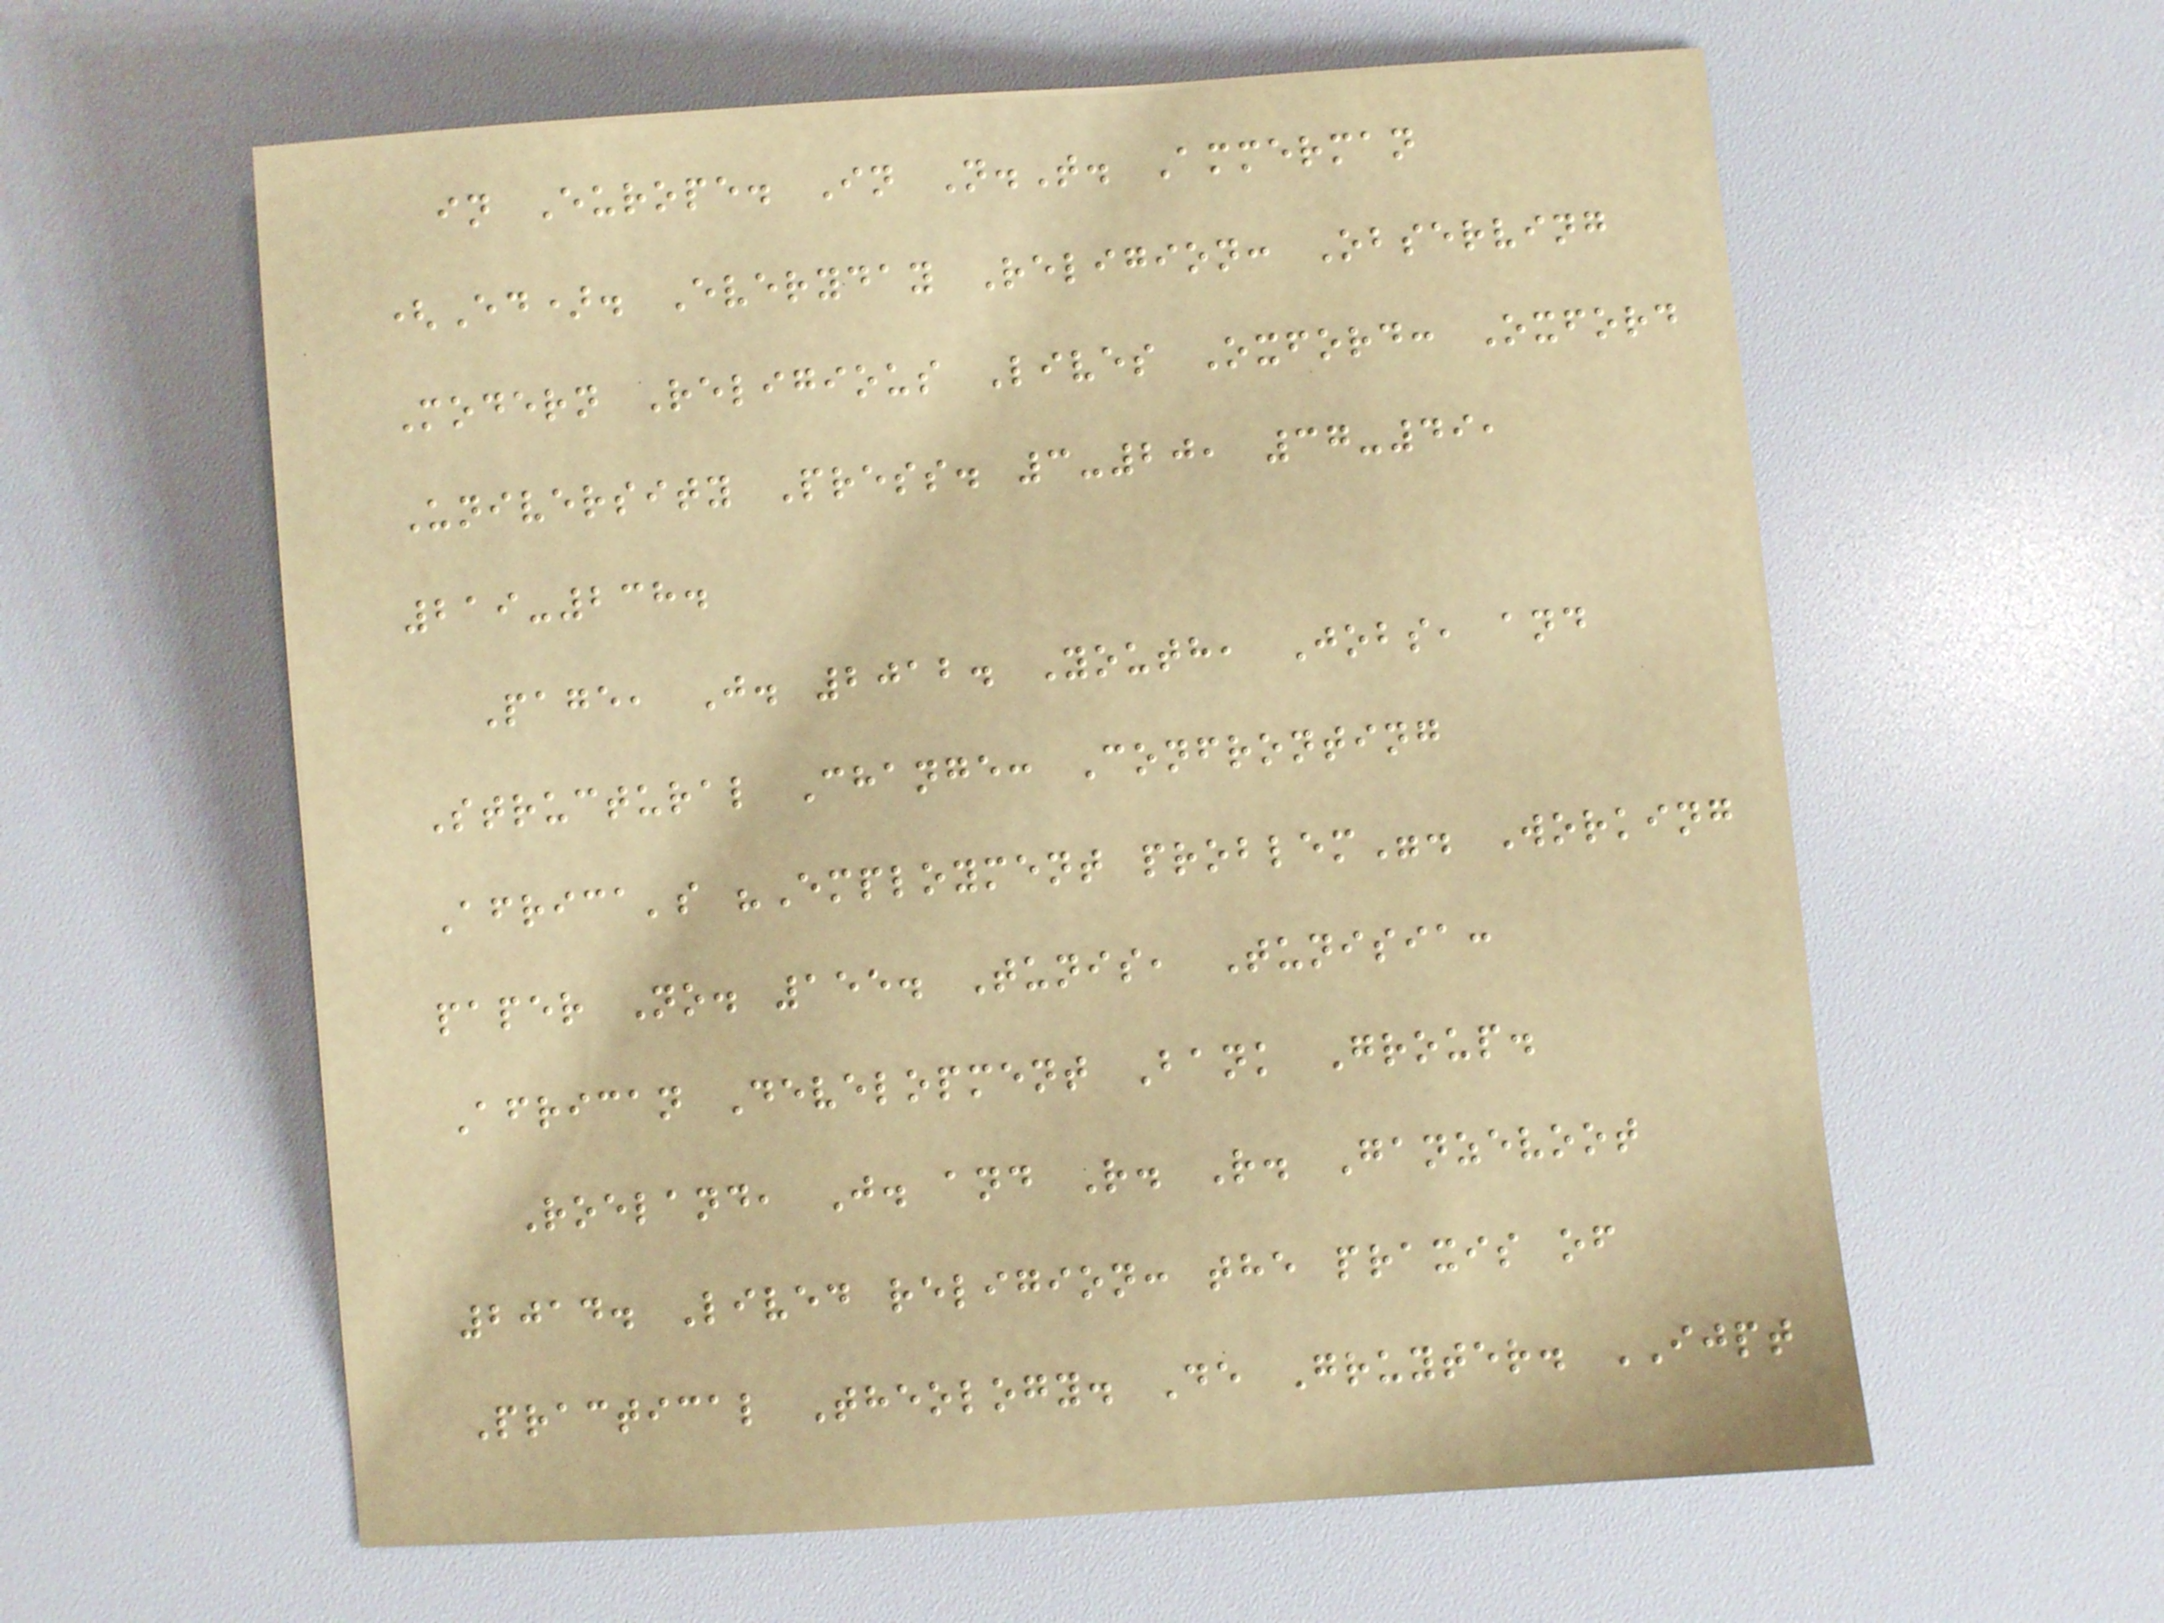in Europe. In N.T. Ammerman
(Ed). Everyday Religion: Observing
Modern Religious Lives Oxford: Oxford
University Press. 3-20, 37-49,
219-238.
Page, J. 2012. Youth, Jobs, and
Structural Change: Confronting
Africa's "Employment problem". Working
paper No. 155. Tunis, Tunisia:
African Development Bank Group.
Roeland, J. and R. R. Ganzevoot
2014. Lived religion: the praxis of
Practical Theology. De Gruyter. IJPT
